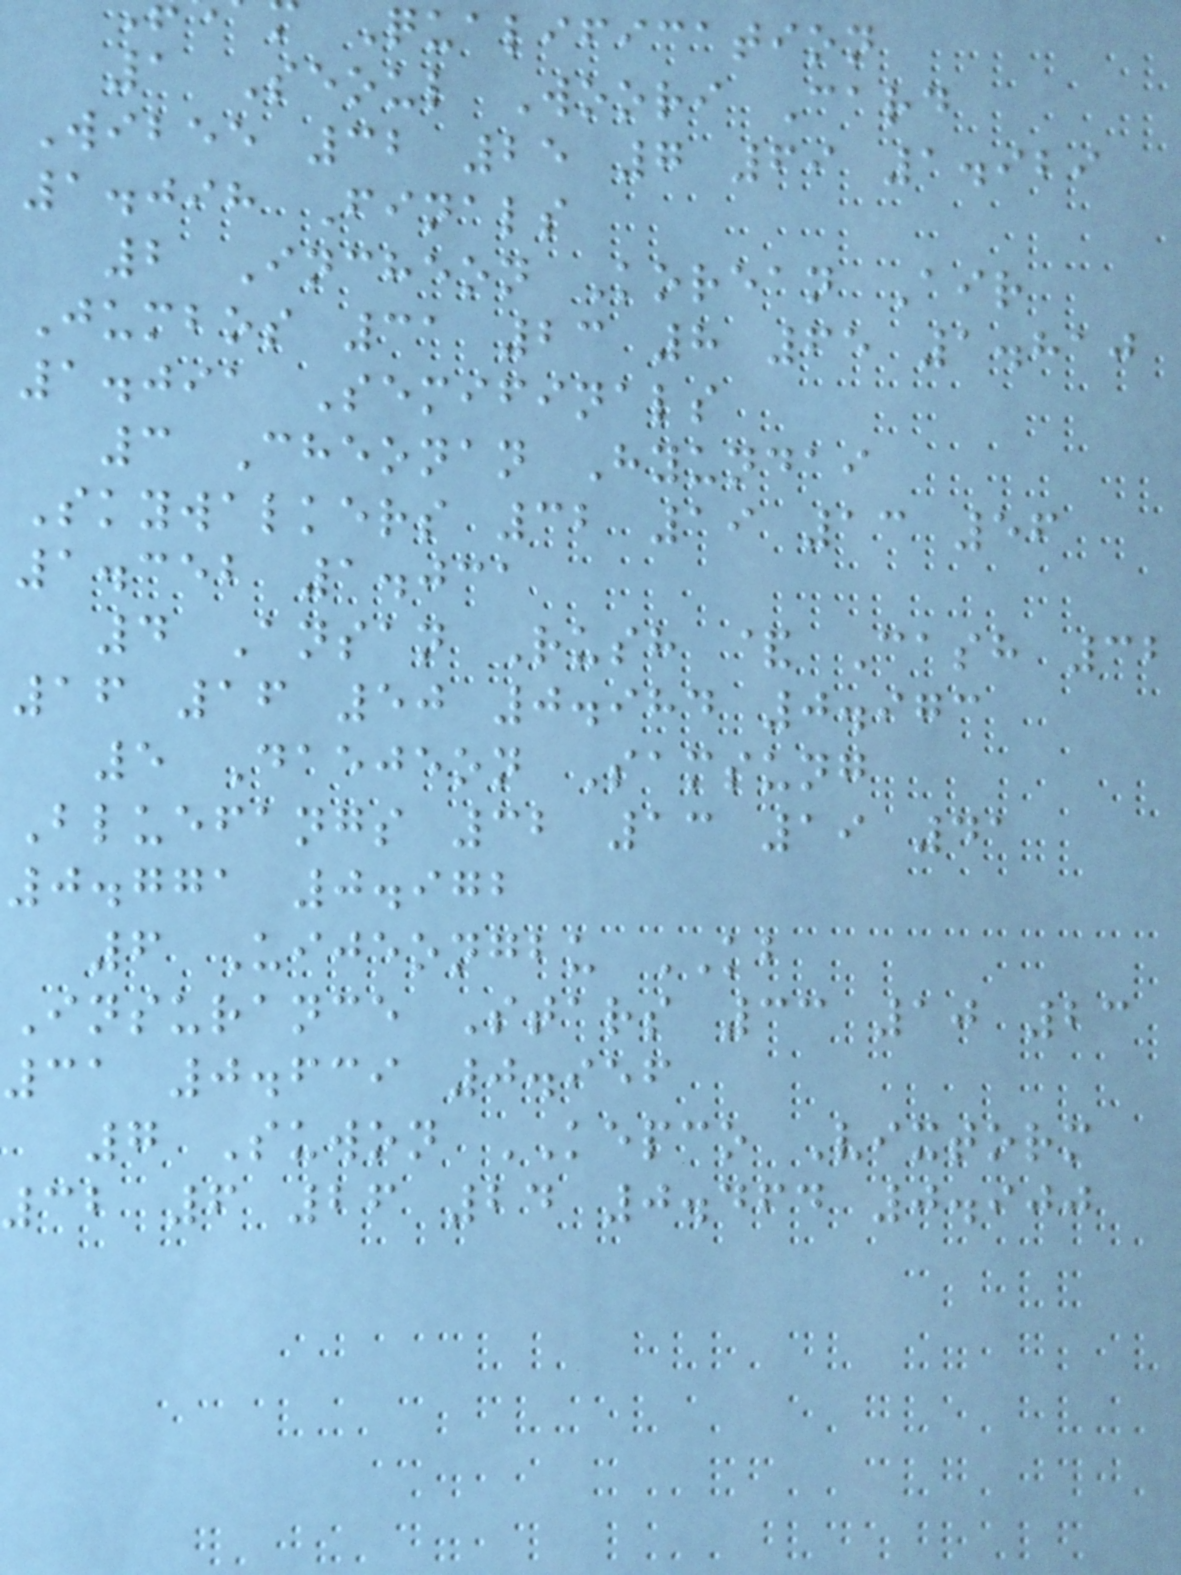Qualification
1 Seoul Woori Card
Wibee 32 25 7 69 1.929
1.098 Finals
2 Incheon Korean Air
Jumbos 31 23 8 65 1.810
1.091 Semifinals
3 Cheonan Hyundai
Skywalkers 32 19 13 56
1.352 1.031
4 Ansan Rush & Cash 32
16 16 50 0.984 0.973
5 Daejeon Samsung
Bluefangs 32 13 19 41
0.771 0.972
6 Uijeongbu KB
Insurance Stars 33 10 23
31 0.639 0.956
7 Suwon KEPCO Vixtorm
32 6 26 24 0.464 0.900
